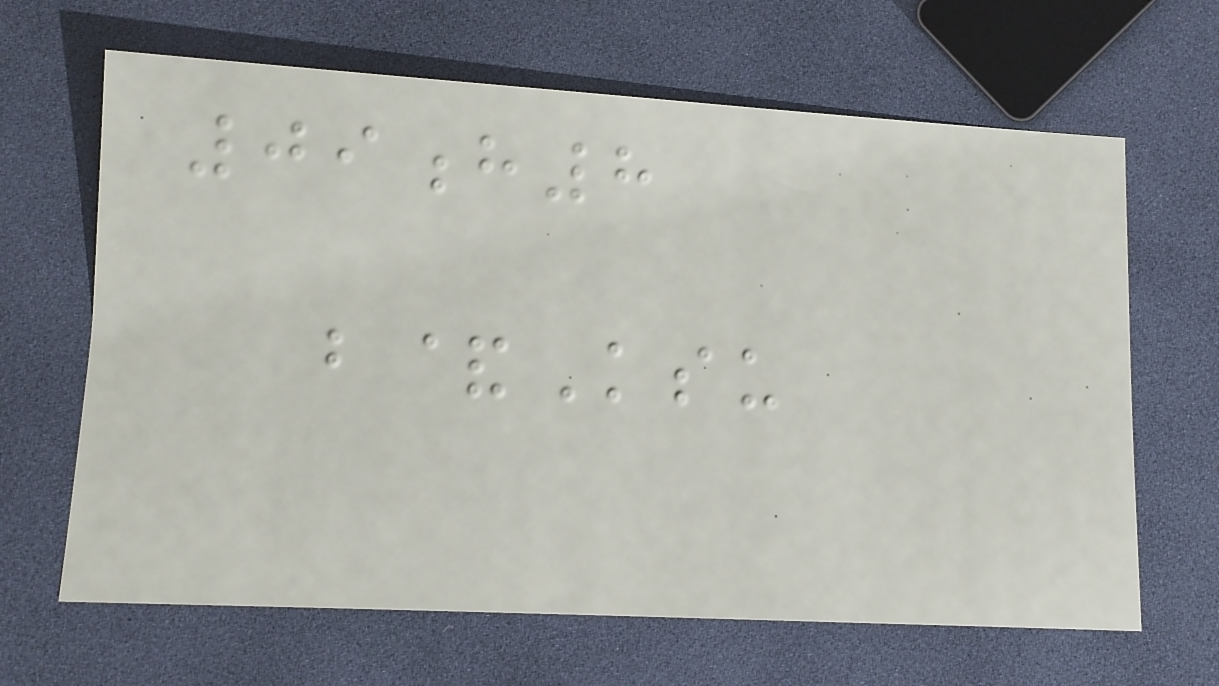09h8
b&Ksu
